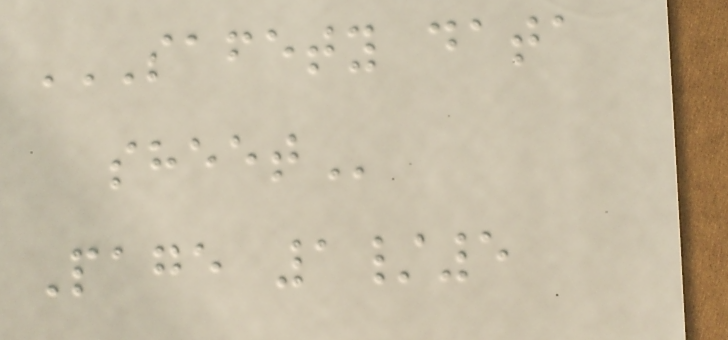SAFETY DATA
SHEET
Page 1/5
